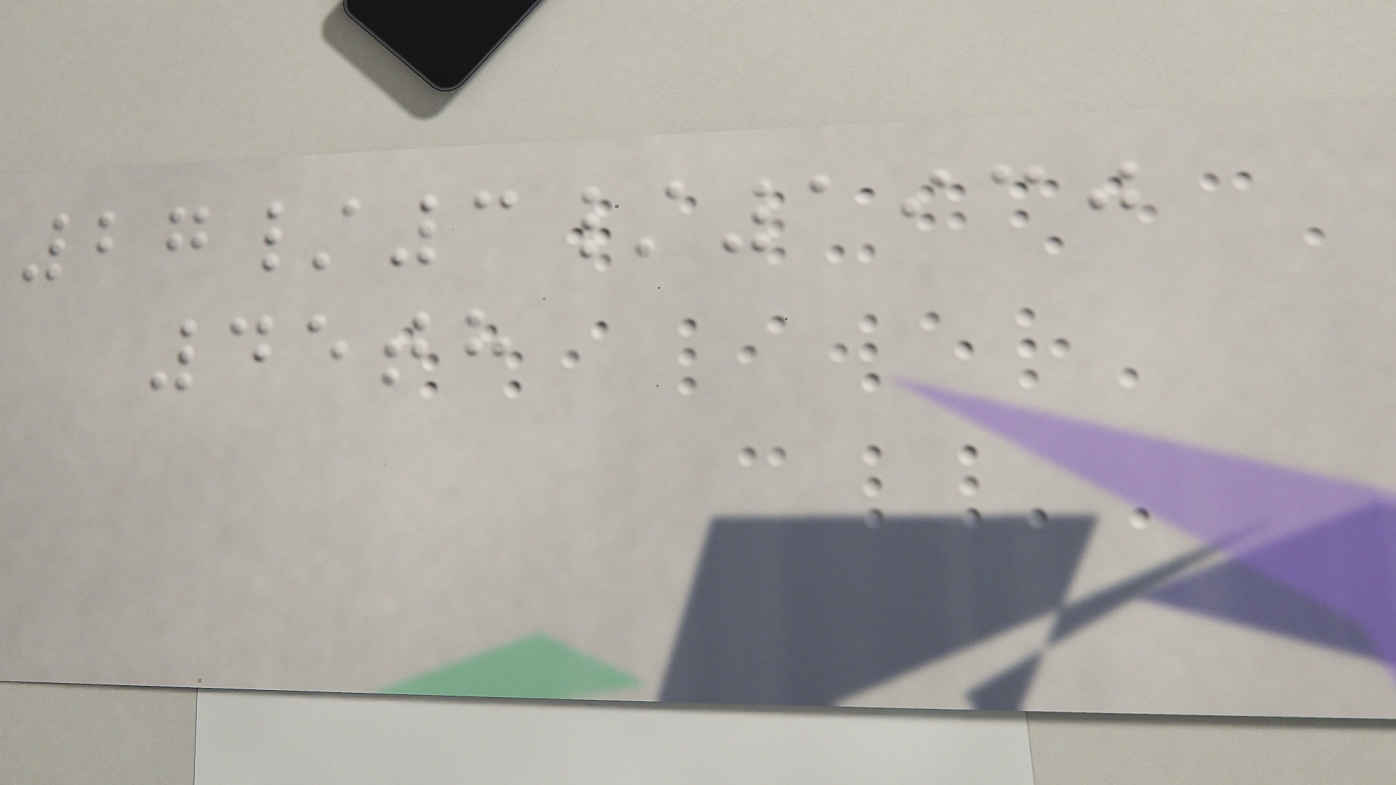27/3/1930
45th
